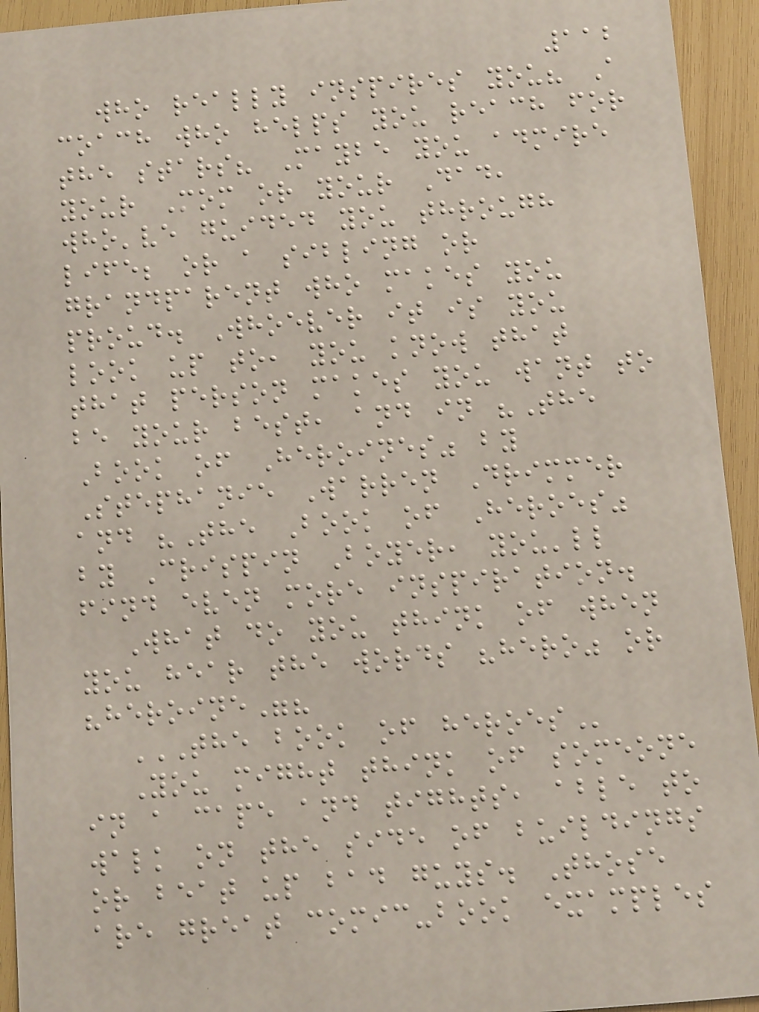112
who really inspires you? A
coach who helps you reach for
the stars? Maybe you admire
your Mom or your Dad,
who've guided you through
life; or a sibling or
grandparent who makes you
proud. Whoever it is you
look up to, you know that
that person makes you want to
be your best, and in "The
Book of Heroines" by
Stephanie Warren Drimmer
and "The Book of Heroes"
by Crispin Boyer, you'll
find even more inspiration.
What do you think of when
you hear the words "hero" or
"heroine"?
THE BOOK OF HEROES
You might think of someone
in a cape and tights, able to
walk on the side of buildings
or beat up bad guys. Those
are great comic-book examples
